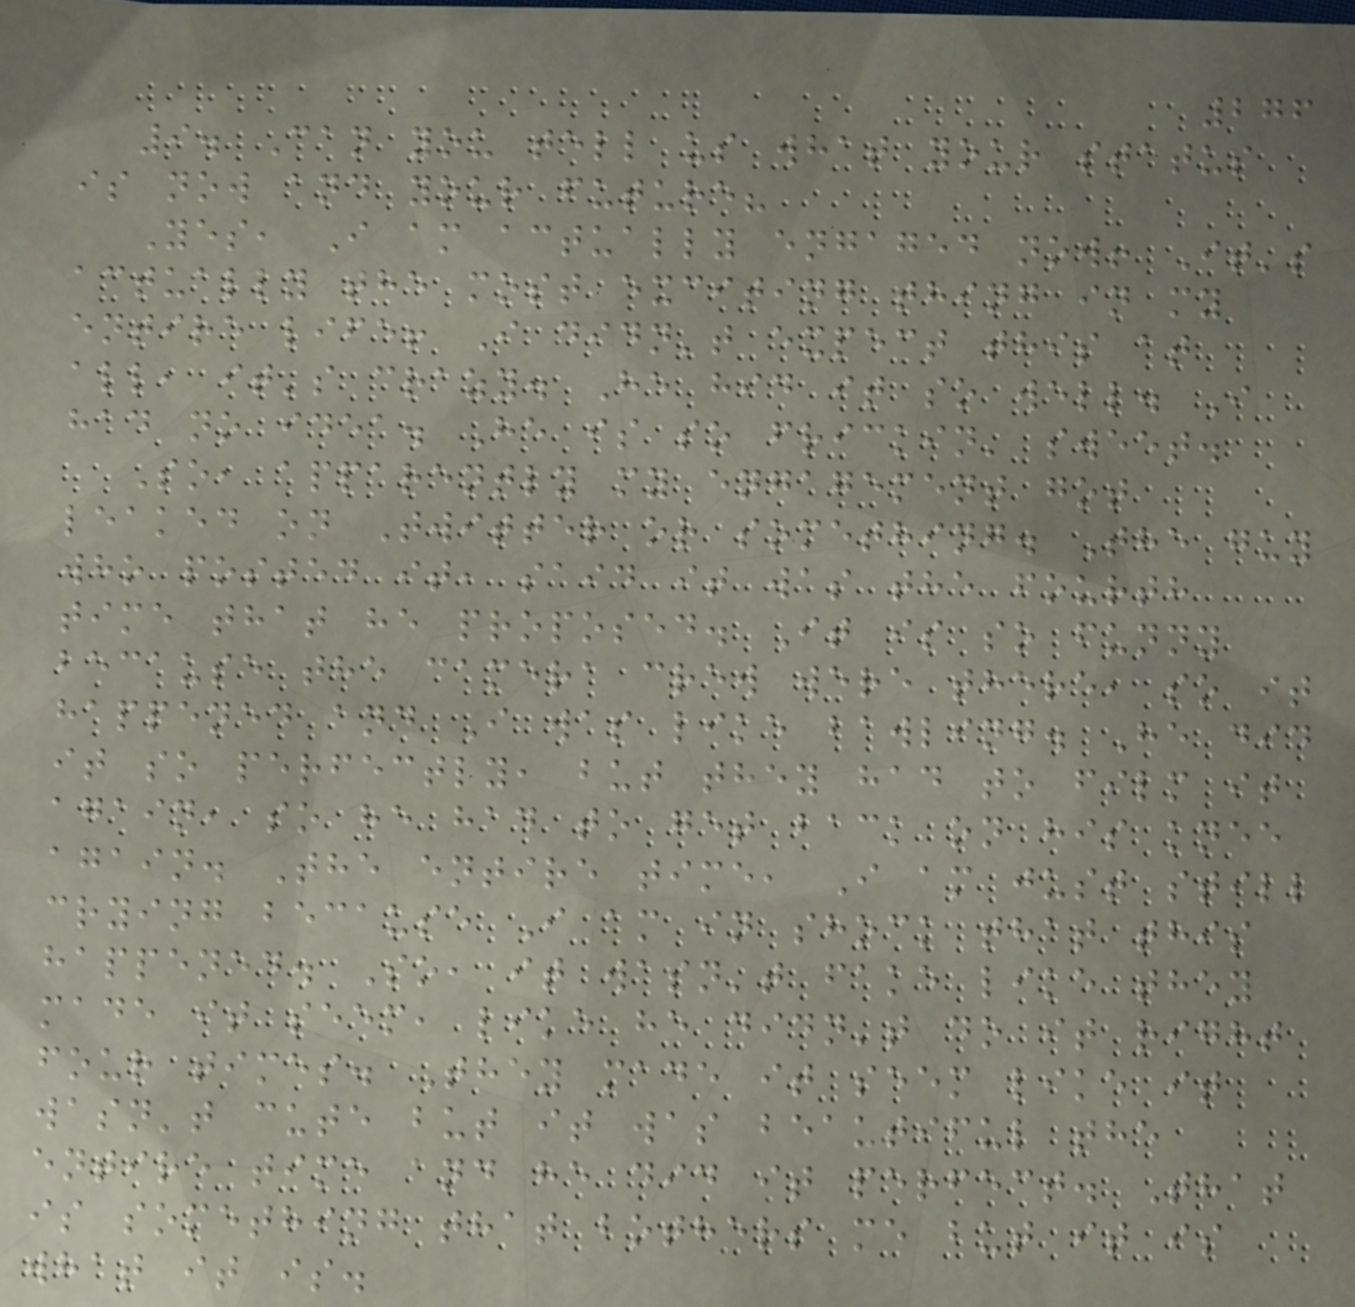276
9. Can you tell us what your status
is now and your future?
Yes, I am actually engaged now! It's
actually the most exciting thing in my
entire life! I didn't expect this at
all, it's crazy. He hid it so well. I
had no idea. He is so frickin' sweet.
So, apparently my engagement got
leaked on Twitter or something. The guy
who posted it, said it was the fourth
time that he proposed. It is so funny
because the camera crew were there, so it
happened and I was like bawling. He did
it so perfectly, but they had to film it
again, so he had to get back on his knee
again. The entire time, I am just still
crying because I am in shock that this
happened. So, it wasn't fake like they
made it seem, like he didn't do it right
four times. They made it seem like it
wasn't cute but it was beautiful the
entire time and he did it perfect. That
is something that bothers me but it is
what it is.
